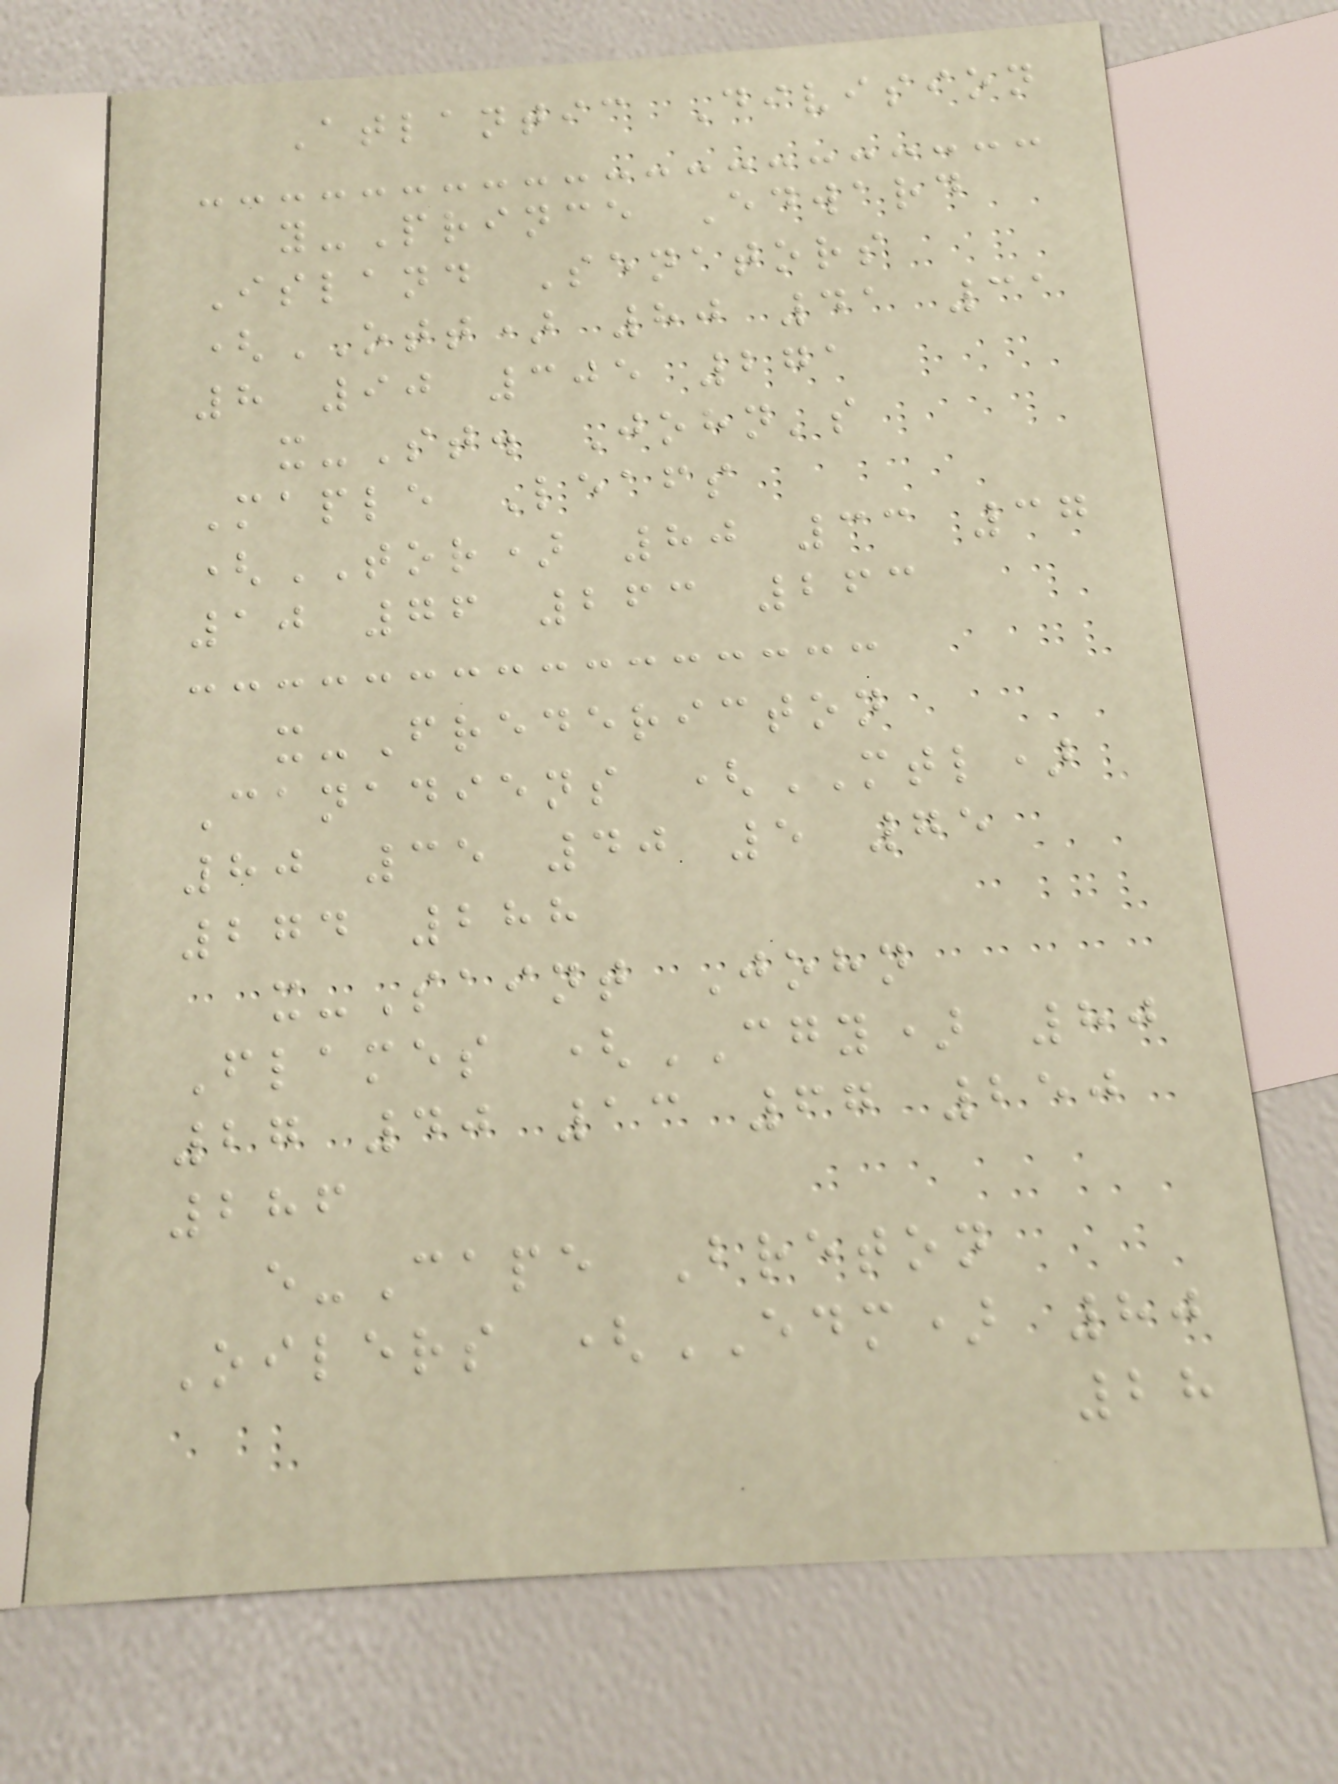Atlantic Division
y-Prince Edward
Island Senators
(OTT) 80 41 31
8 90 305 271
x-St. John's
Maple Leafs
(TOR) 80 33 37
10 76 263 263
x-Fredericton
Canadiens (MTL)
80 35 40 5 75
274 288
x-Saint John
Flames (CGY) 80
27 40 13 67 250
286
e-Cape Breton
Oilers (EDM) 80
28
